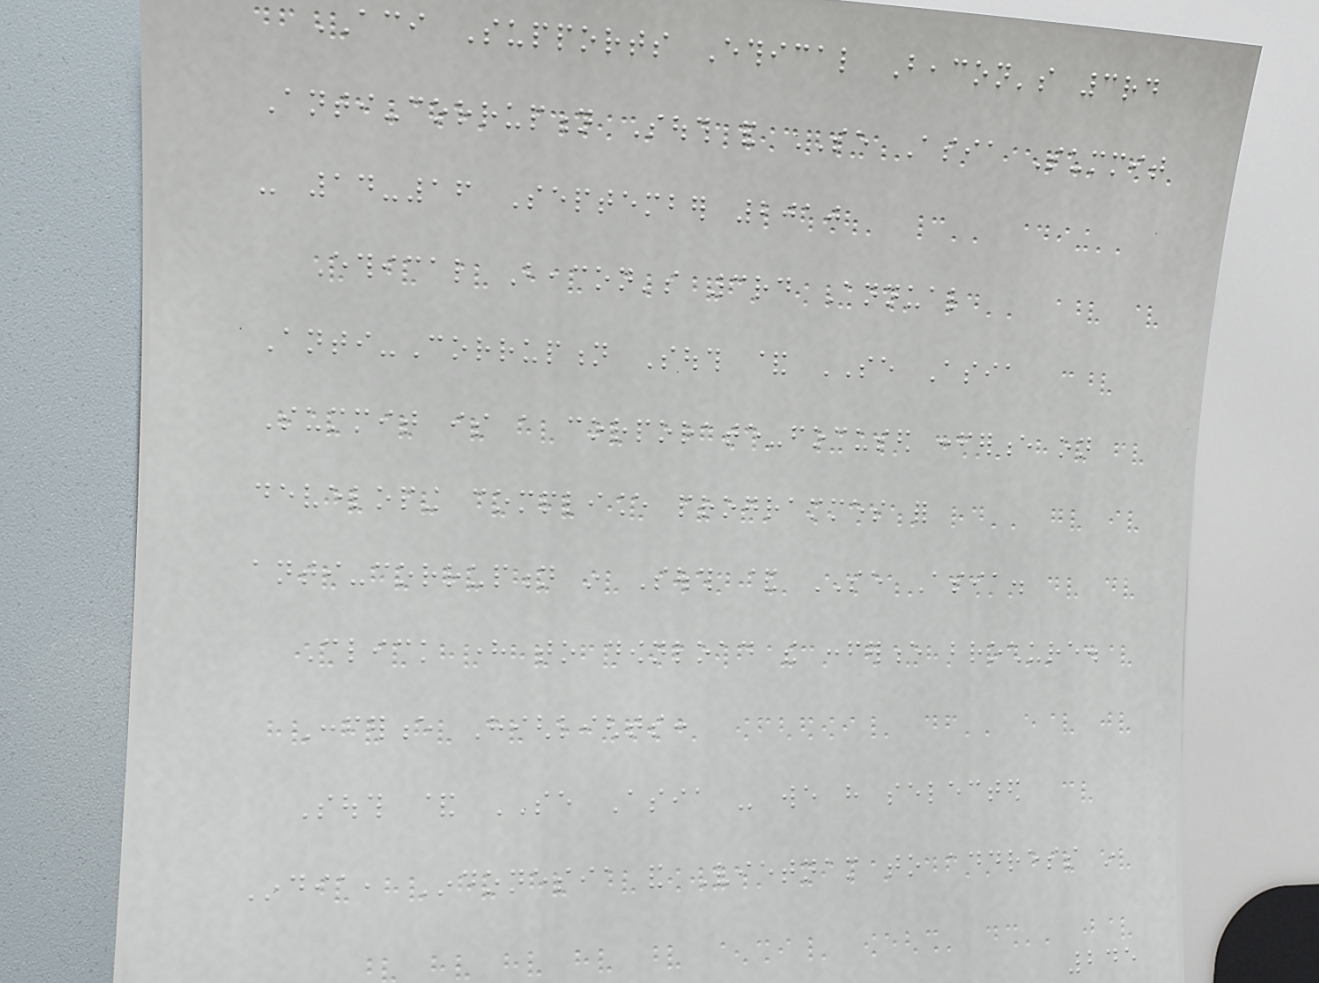ACI Supports Ethical Beacon's 3rd
Anti-corruption South and SE Asia Summit
- 14-16 September 2010
Ethical Beacon's 3rd Annual
Anti-Corruption South & SE Asia
Summit is a corporate-focused conference on
developing compliance programmes for
anti-corruption in South & SE Asia.
Click here to download the conference brochure.
Conference Highlights:
South & SE Asia - we have selected
India, Indonesia and Vietnam to address in
245
